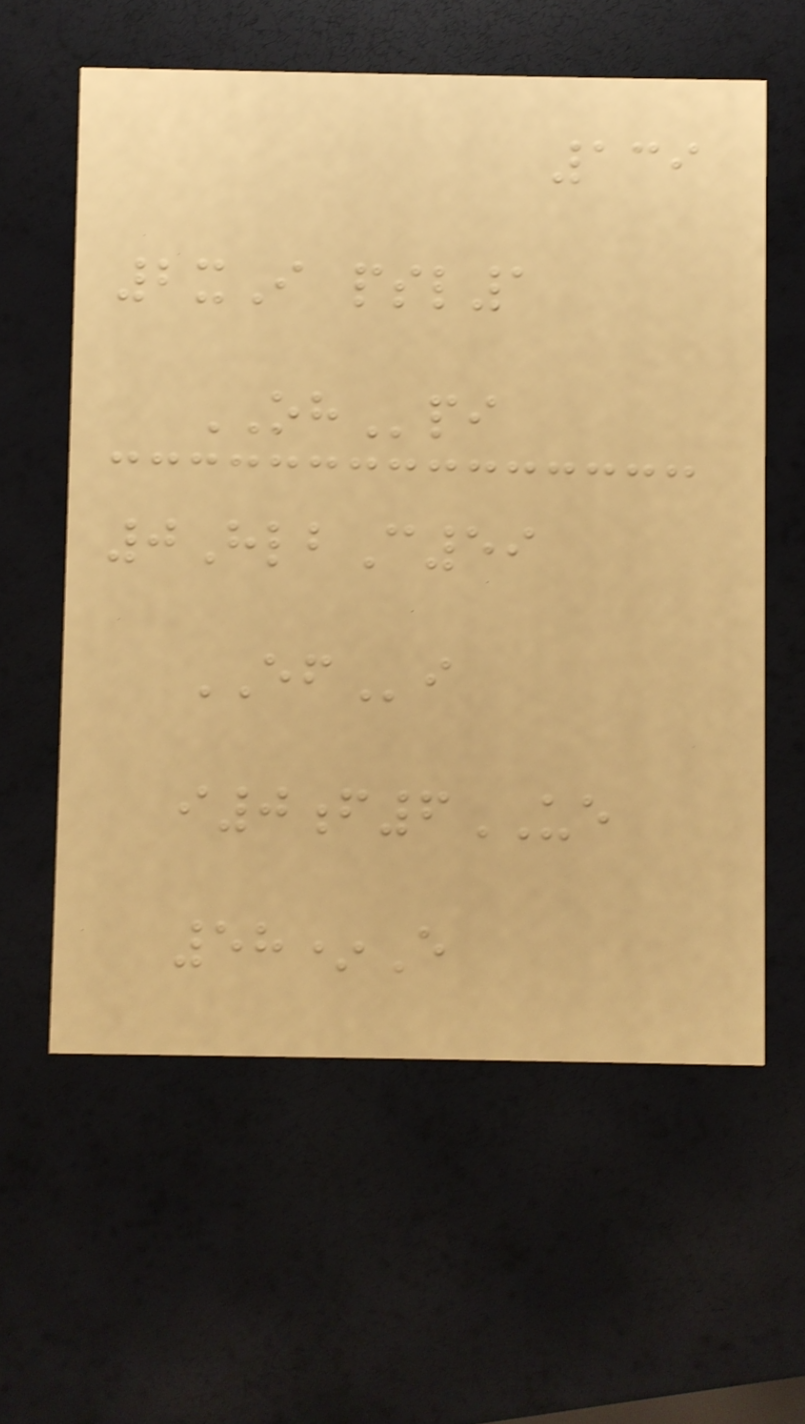139
2xI psl1
OHpi
0HlbC59
EFi
i0f6UE
58*E
